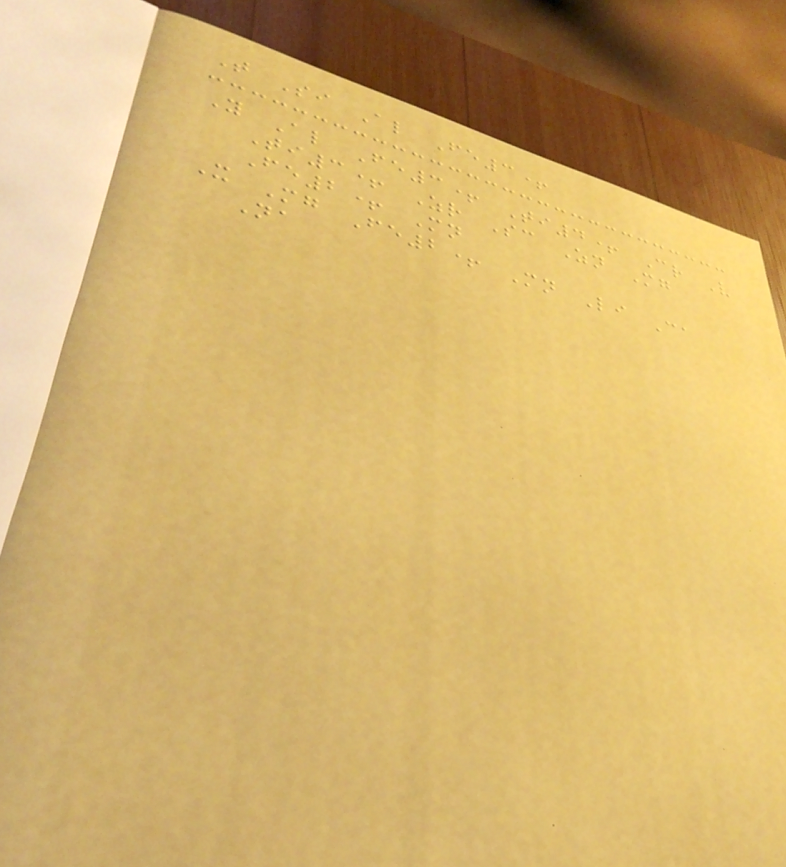T Si Al Fe3+
Y Al Fe3+ Ti4+ Cr V
Ti3+ Zr Sc Zn Mg
Fe2+ Mn
X Mg Fe2+ Mn Li Ca
Na
